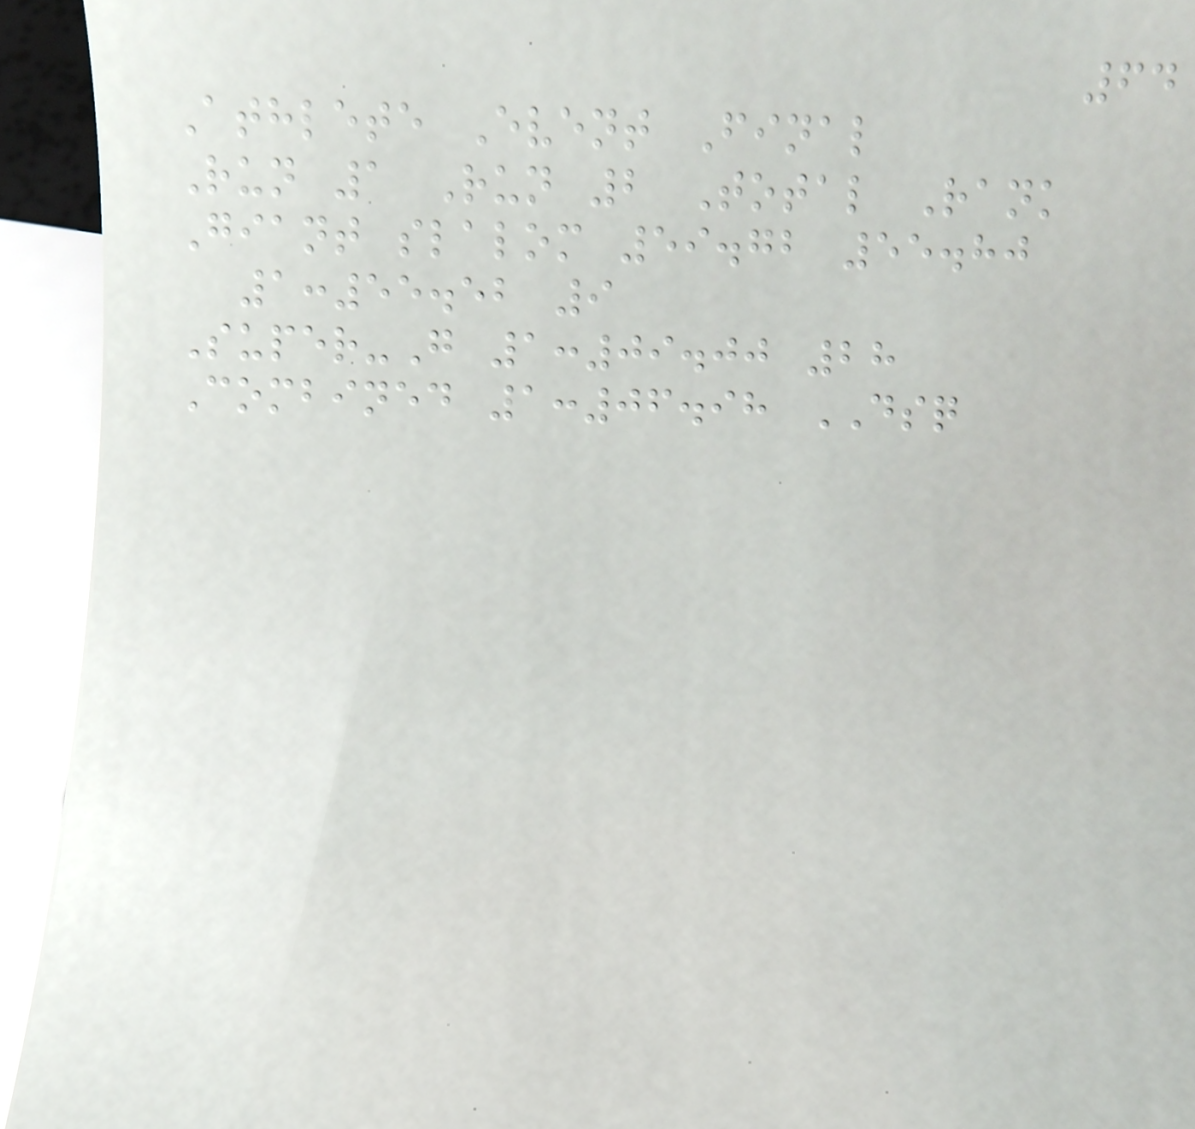64
Athlete Event Final
Run 1 Run 2 Total Rank
Giant slalom 59.72 55.80
1:55.52 9
Super-G 1:09.00 28
Combined 1:06.98 DSQ
